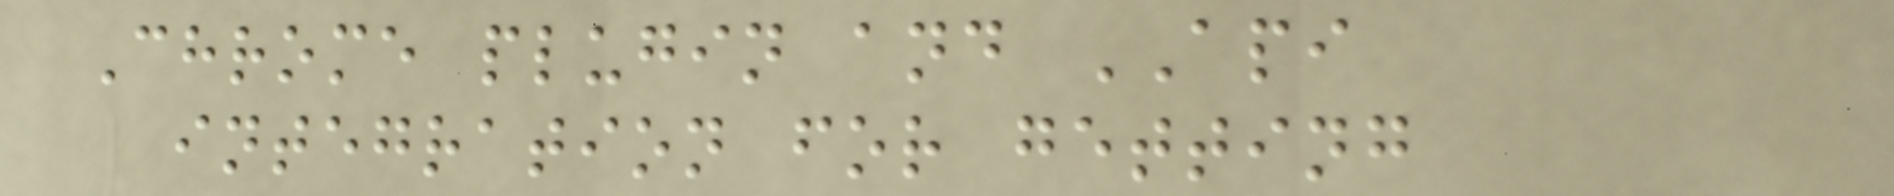Chrome plugin and API
integration for getting
